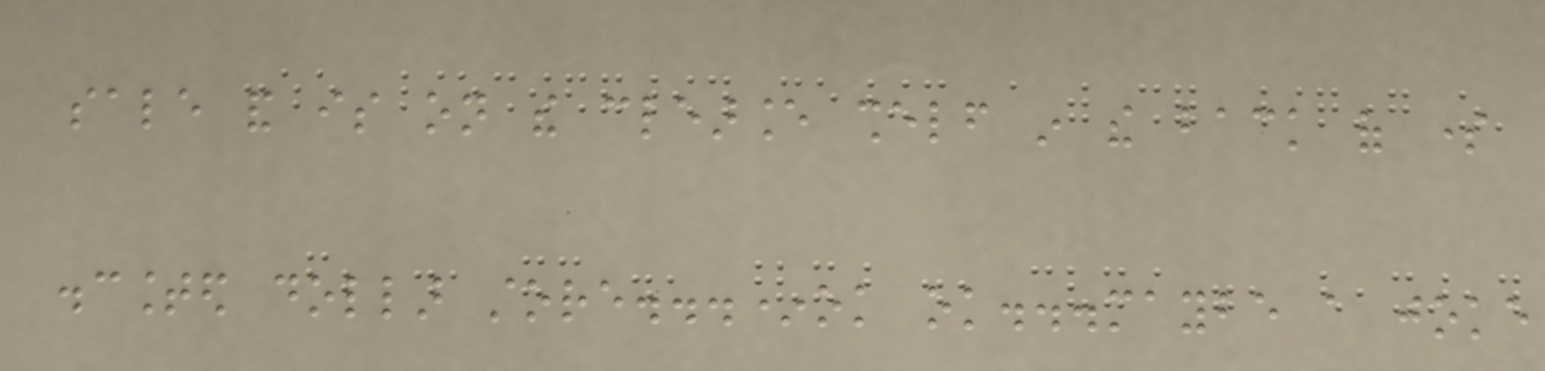sale and is on the clearance shelf in the back of some
discounted dollar store...*ok ok...maybe a joke
